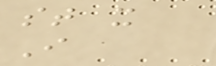st x
I
